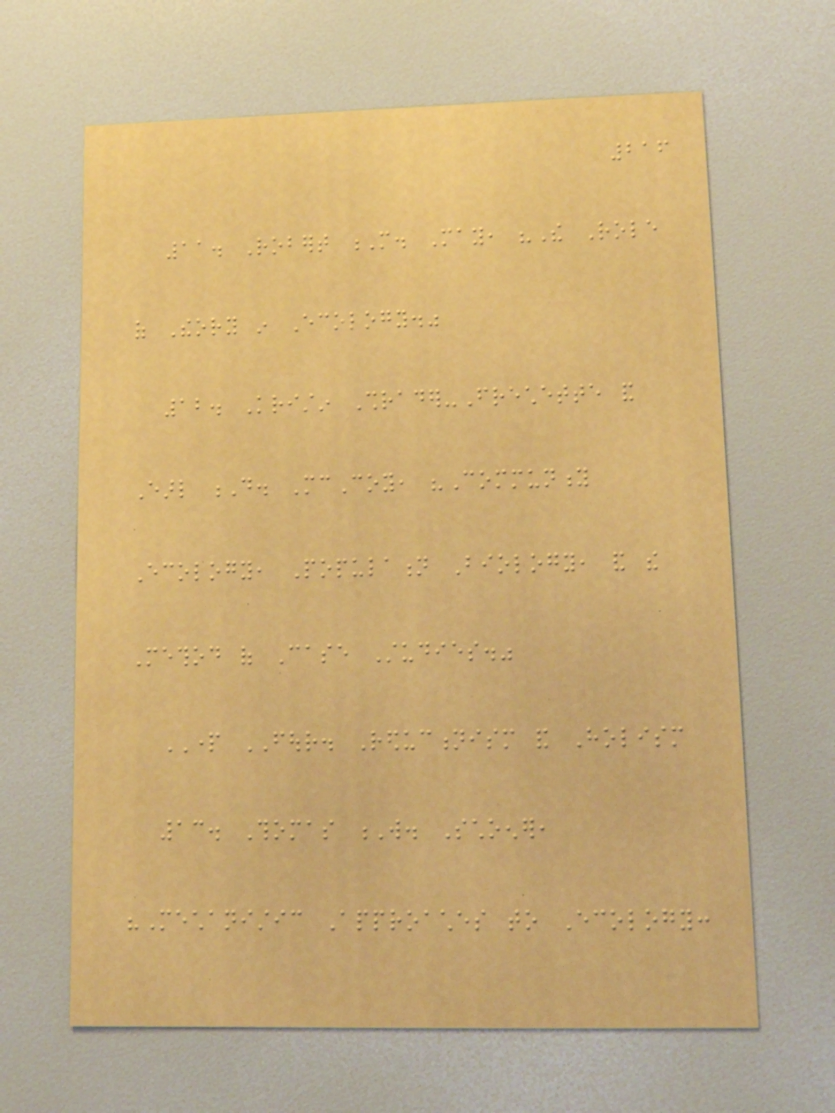216
11. Robert M. May, "The Role
of Theory in Ecology."
12. Kristin Shrader-Frechette and
Earl D. McCoy, "Community
Ecology, Population Biology, and the
Method of Case Studies."
PART FOUR. Reductionism and Holism
13. Thomas W. Schoener,
"Mechanistic Approaches to Ecology:
